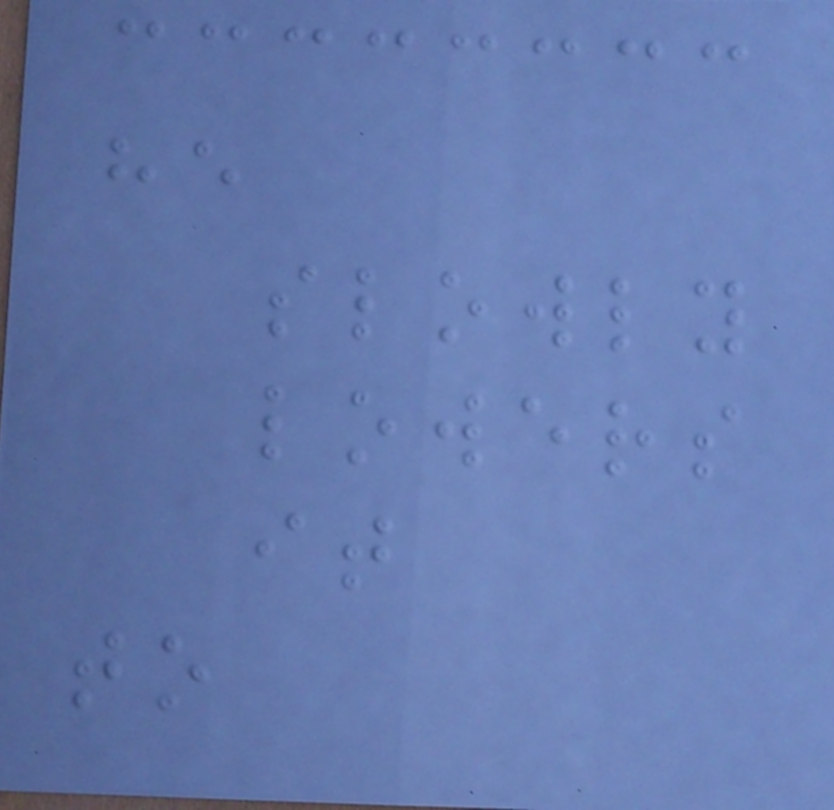he
slowly
lowers
it
to
